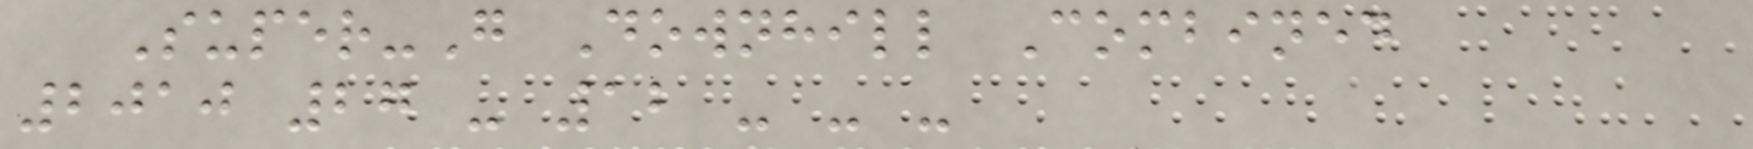Super-G Downhill Combined
2010 27 - 12 - - -
